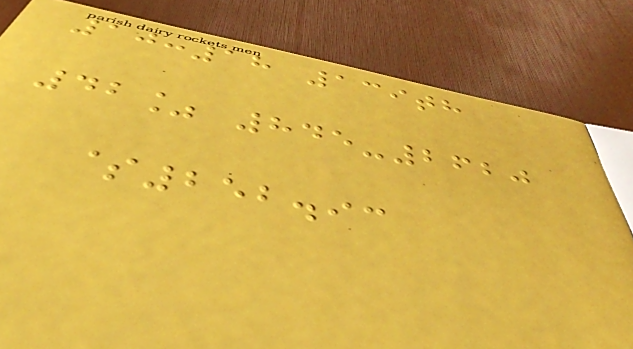10:18 139th
42% 845-2620
$252.93
